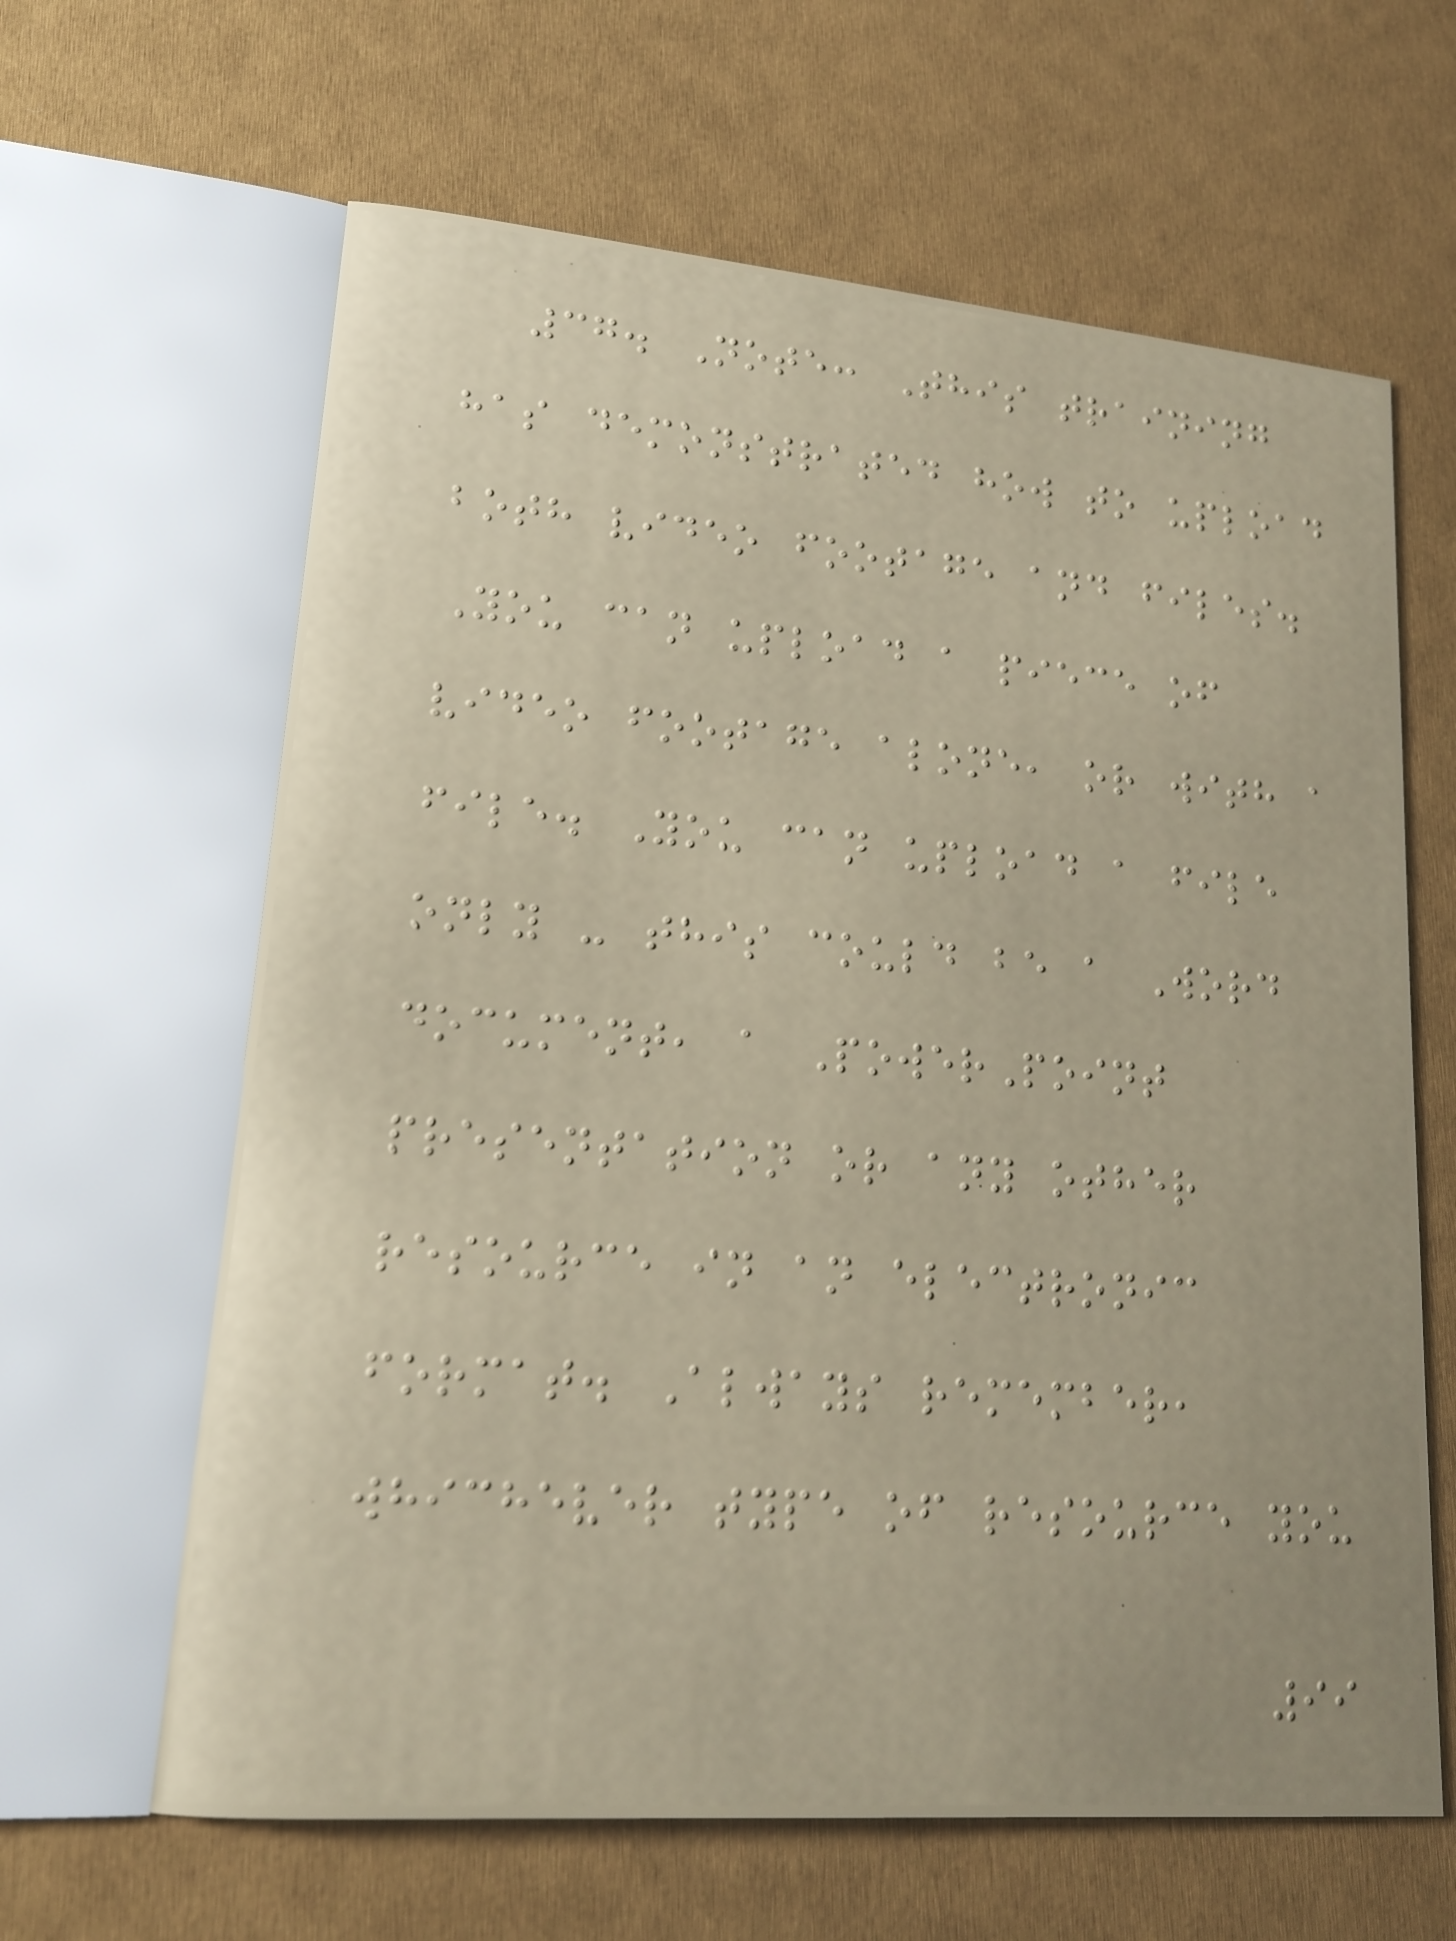37. Note: This training
has demonstrated how to upload
both video footage and files.
You can upload a piece of
video footage alone, or with a
file. You can upload a file
only - this could be a Word
document, a PowerPoint
presentation or any other
resource in an electronic
format. Always remember,
whichever type of resource you
99
